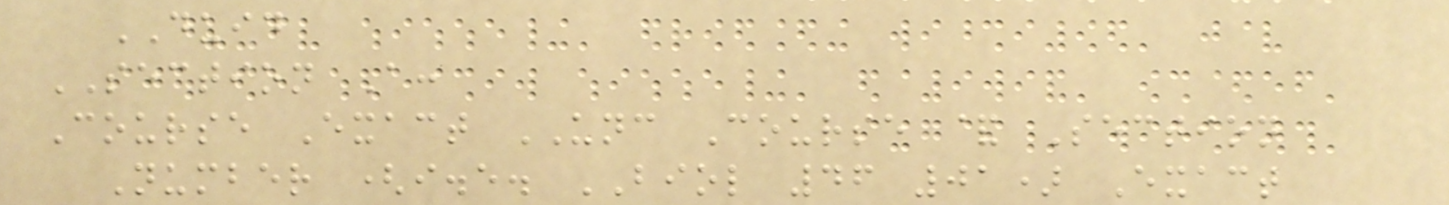DUID
SECTION A:
Course Exact UNC Course & Section
Number (i.e. BIOL 46 01) Exact
